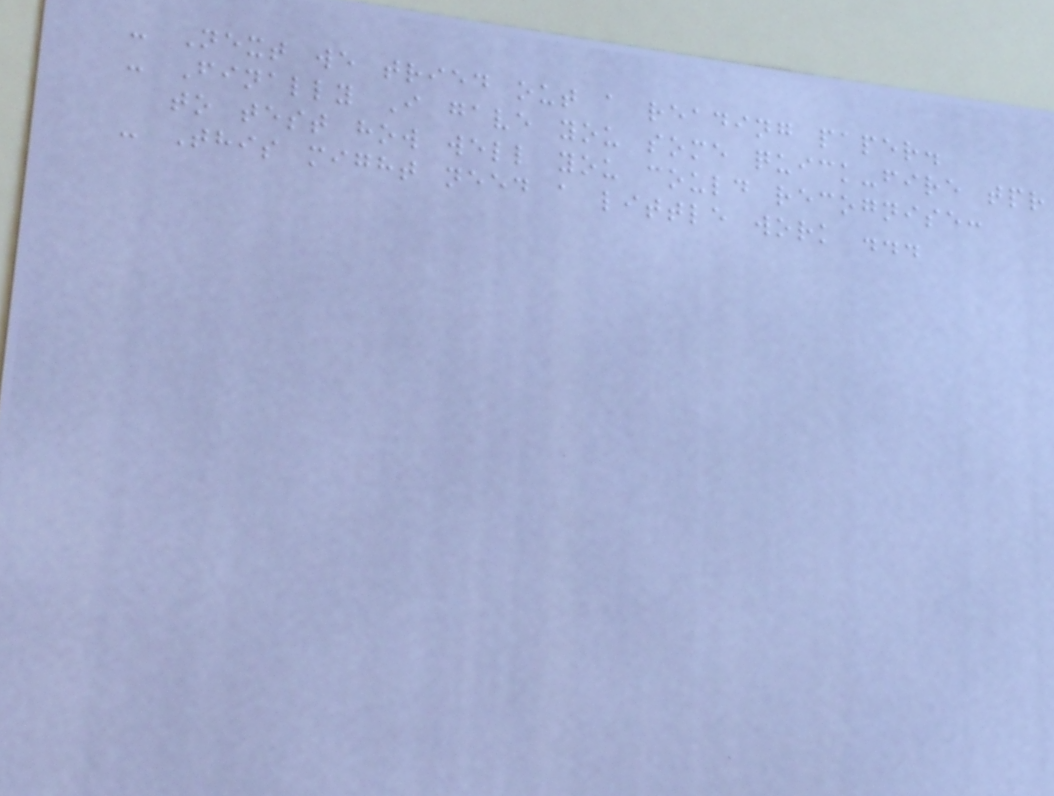- Next we tried out a reading paper.
- Finally I gave you some quick-fire tpr
to test how well you could recognise:
- This might need a little work ...
